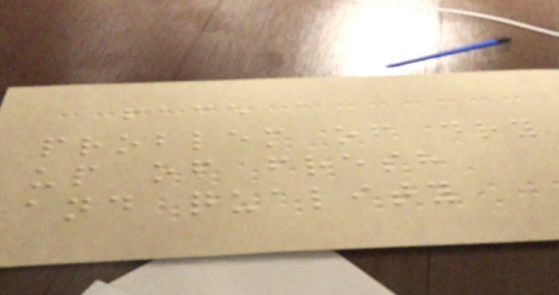face a
problem of dry
up of fresh
and quality
